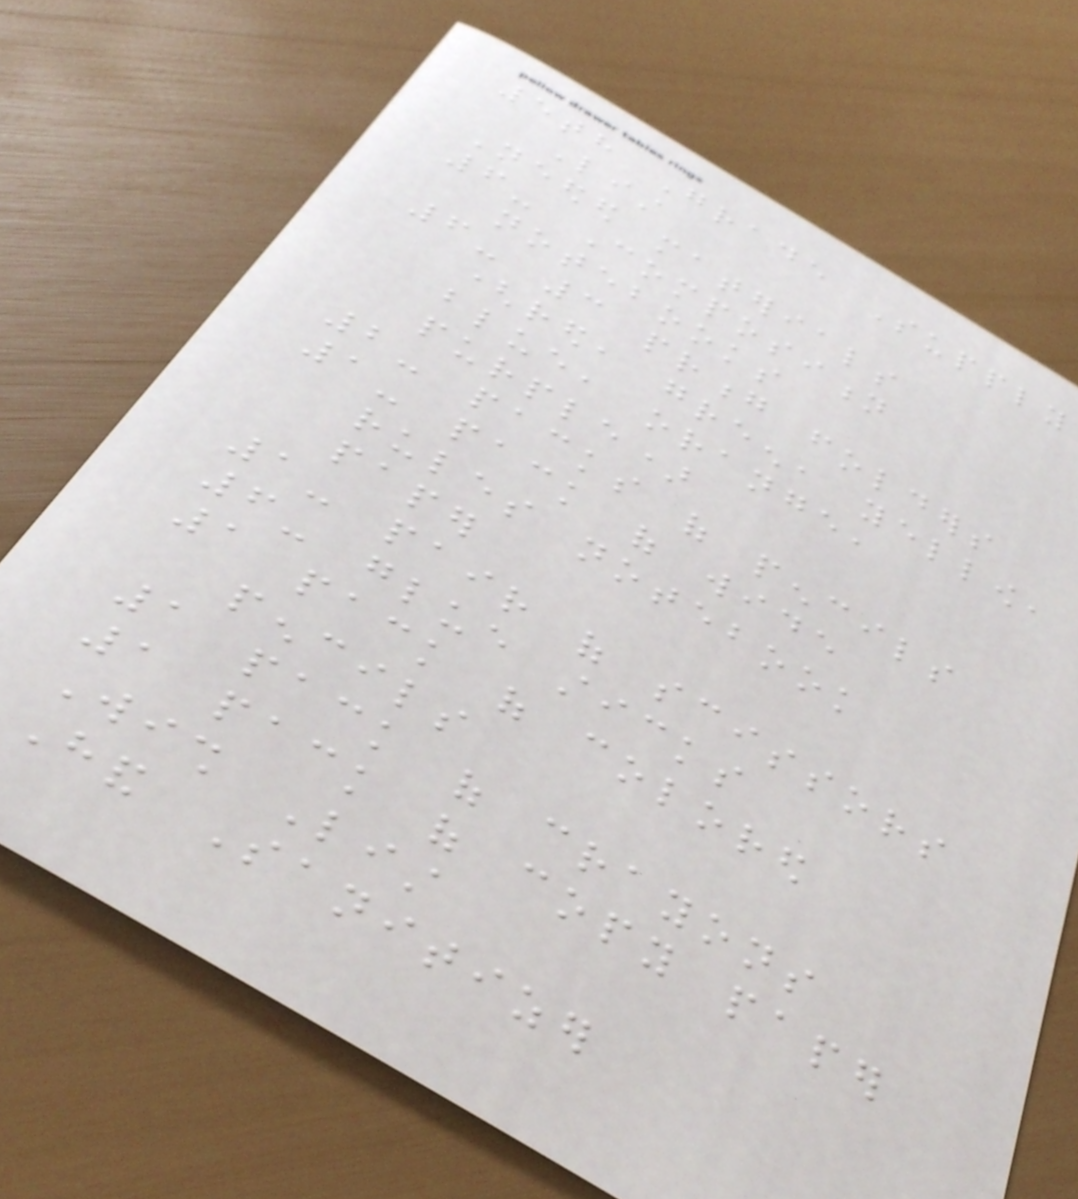5th Grade Supply
List
Needed materials
6- Composition
notebooks
6- 3 prong folders
(red, green, yellow,
blue, orange,
purple)
2- packs of pencils
1- pack of wide
rules notebook
paper
1- pair of scissors
6- glue sticks
1 pack of colored
pencils
1 pack of crayons
1 pack of copy paper
Wish List
Hand Sanitizer
